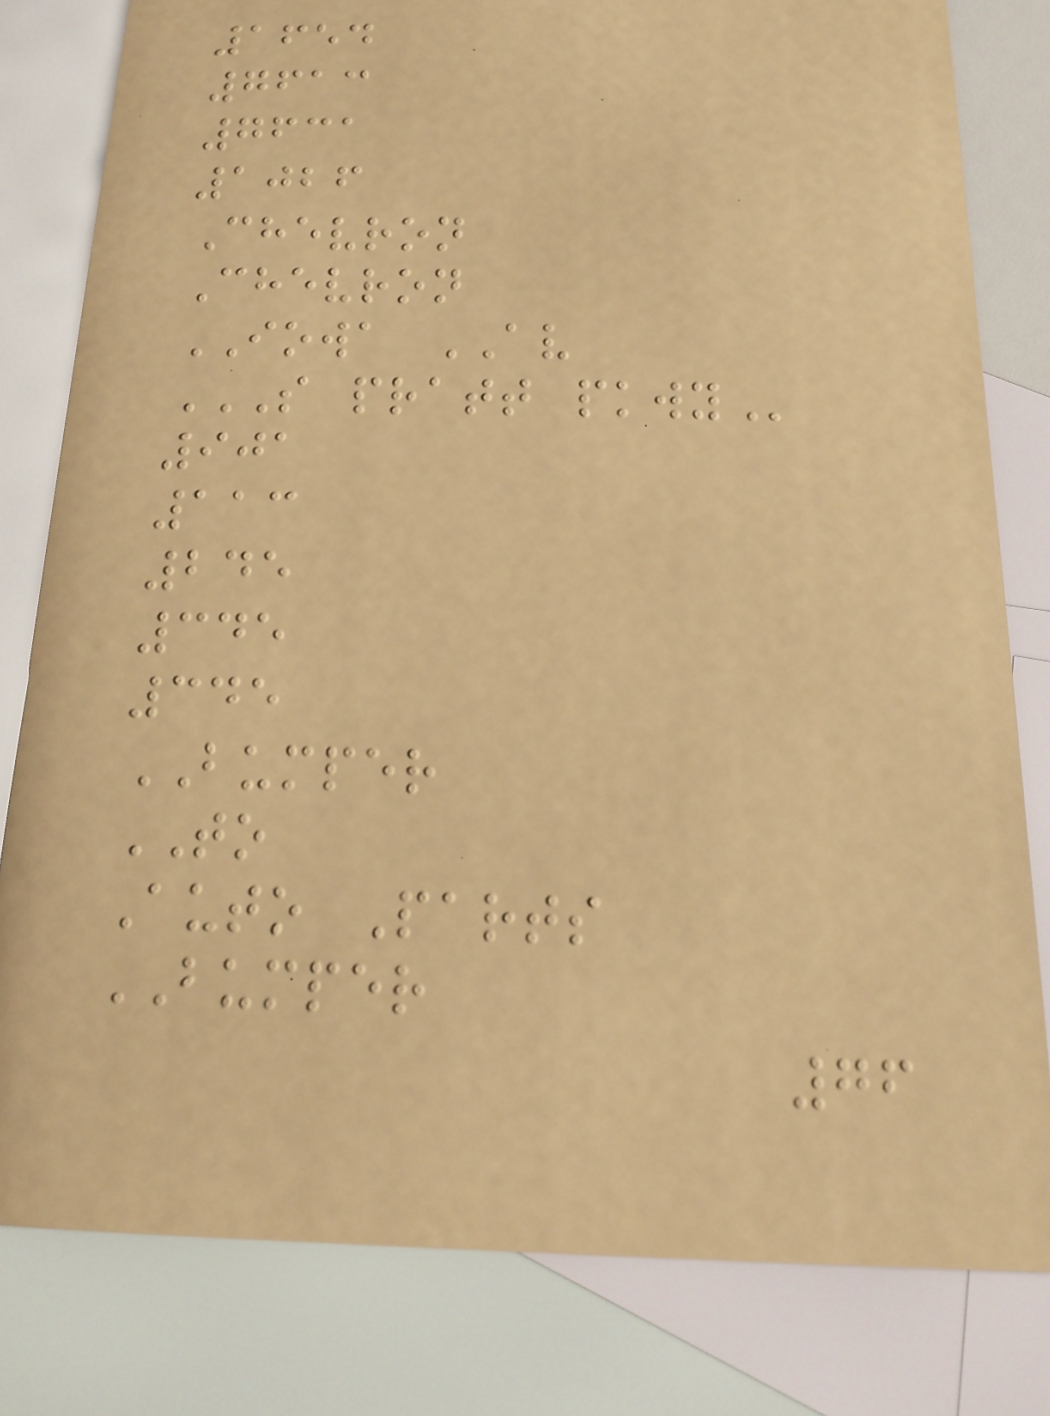1654
7613
7631
1026
Chevron
Chevron
IOWA AV
S PRATT PKWY
901
113
245
345
345
BUMPER
TO
Auto Parts
BUMPER
76
